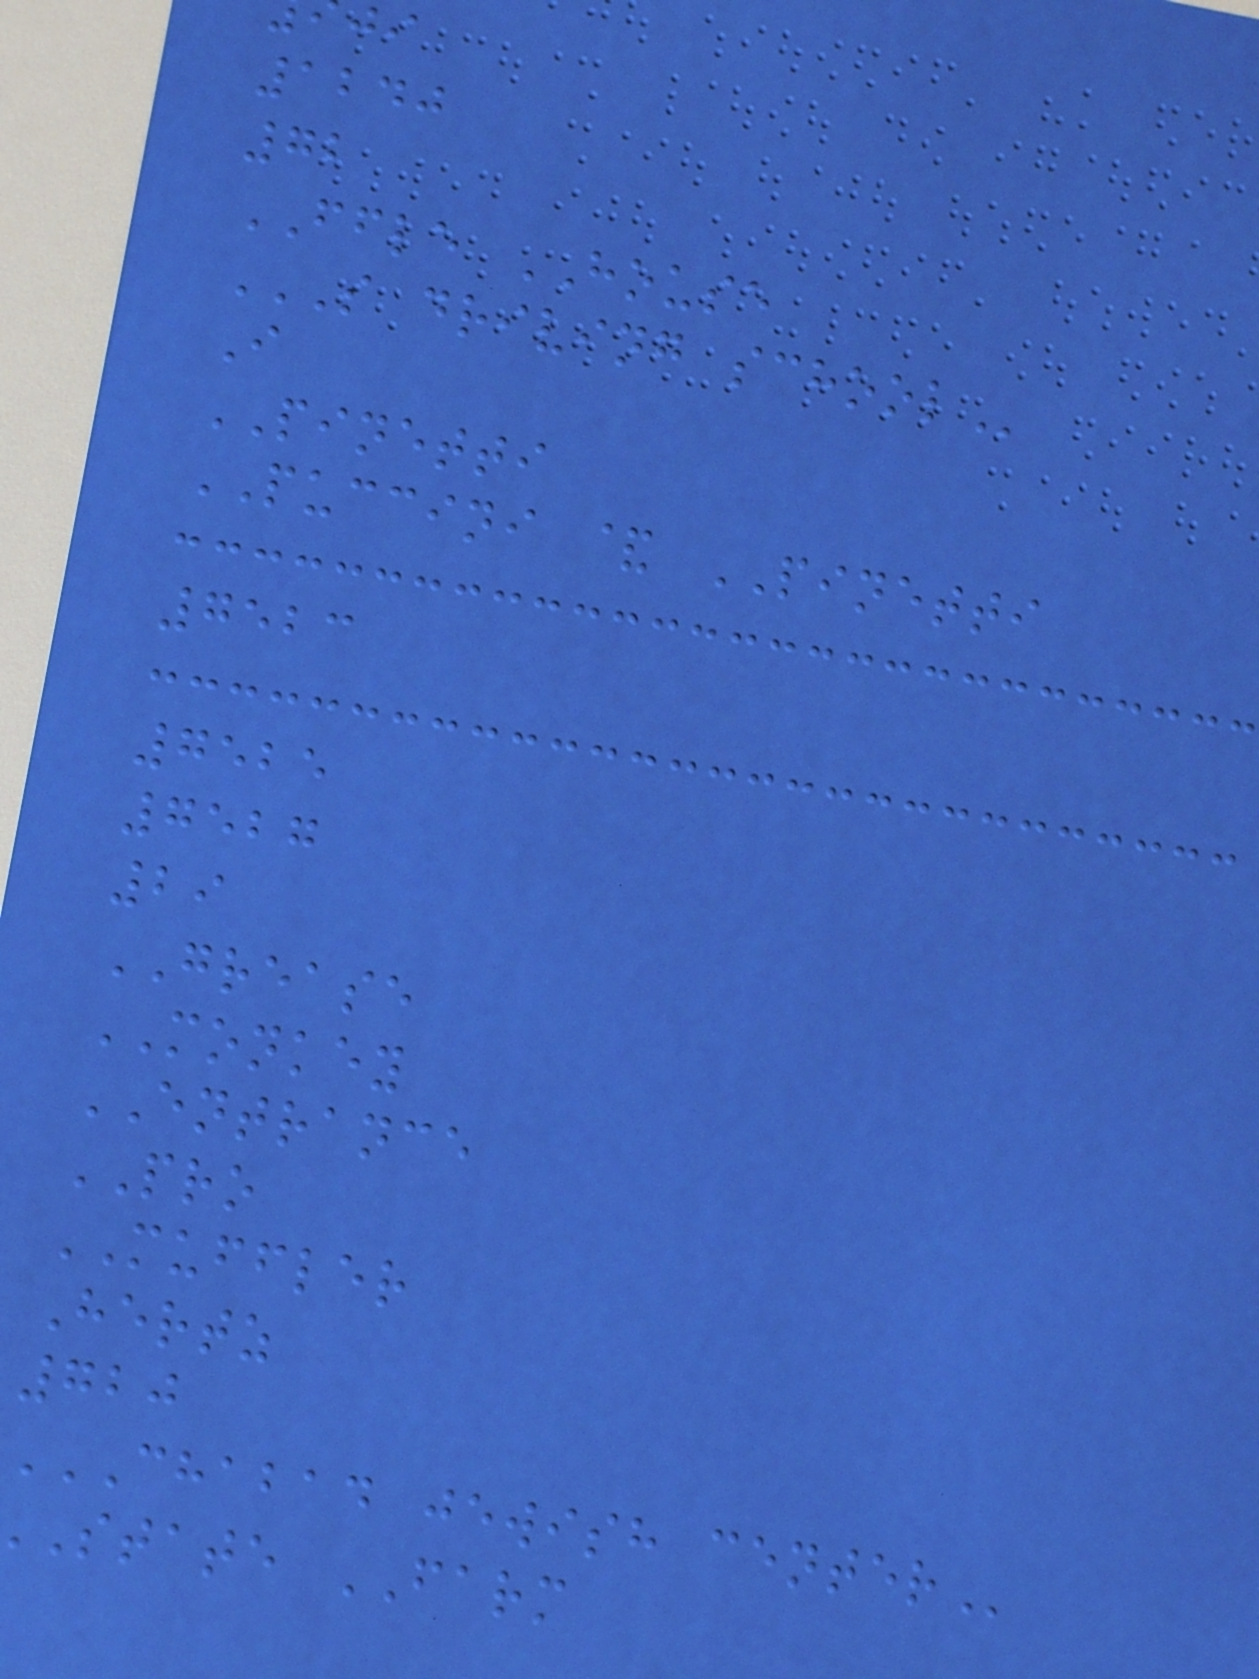1240
72
FFLE HOUSE
S DRIVING SCHOOL
I
PINETTI
PUCCINI & PINETTI
7523
7525
7527
29
GREASE
MONKEY
ENTRANCE
PRO
MUFFLER
Hertz
720
CHABAD JEWISH CENTER
state FARM
